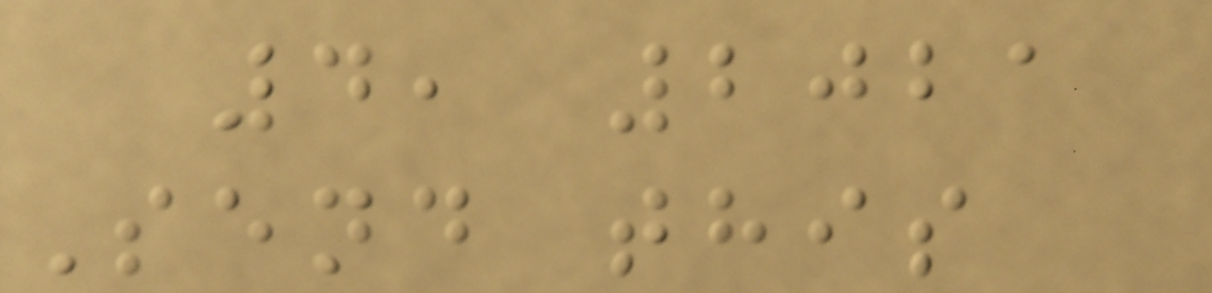4, 2021
Send this
